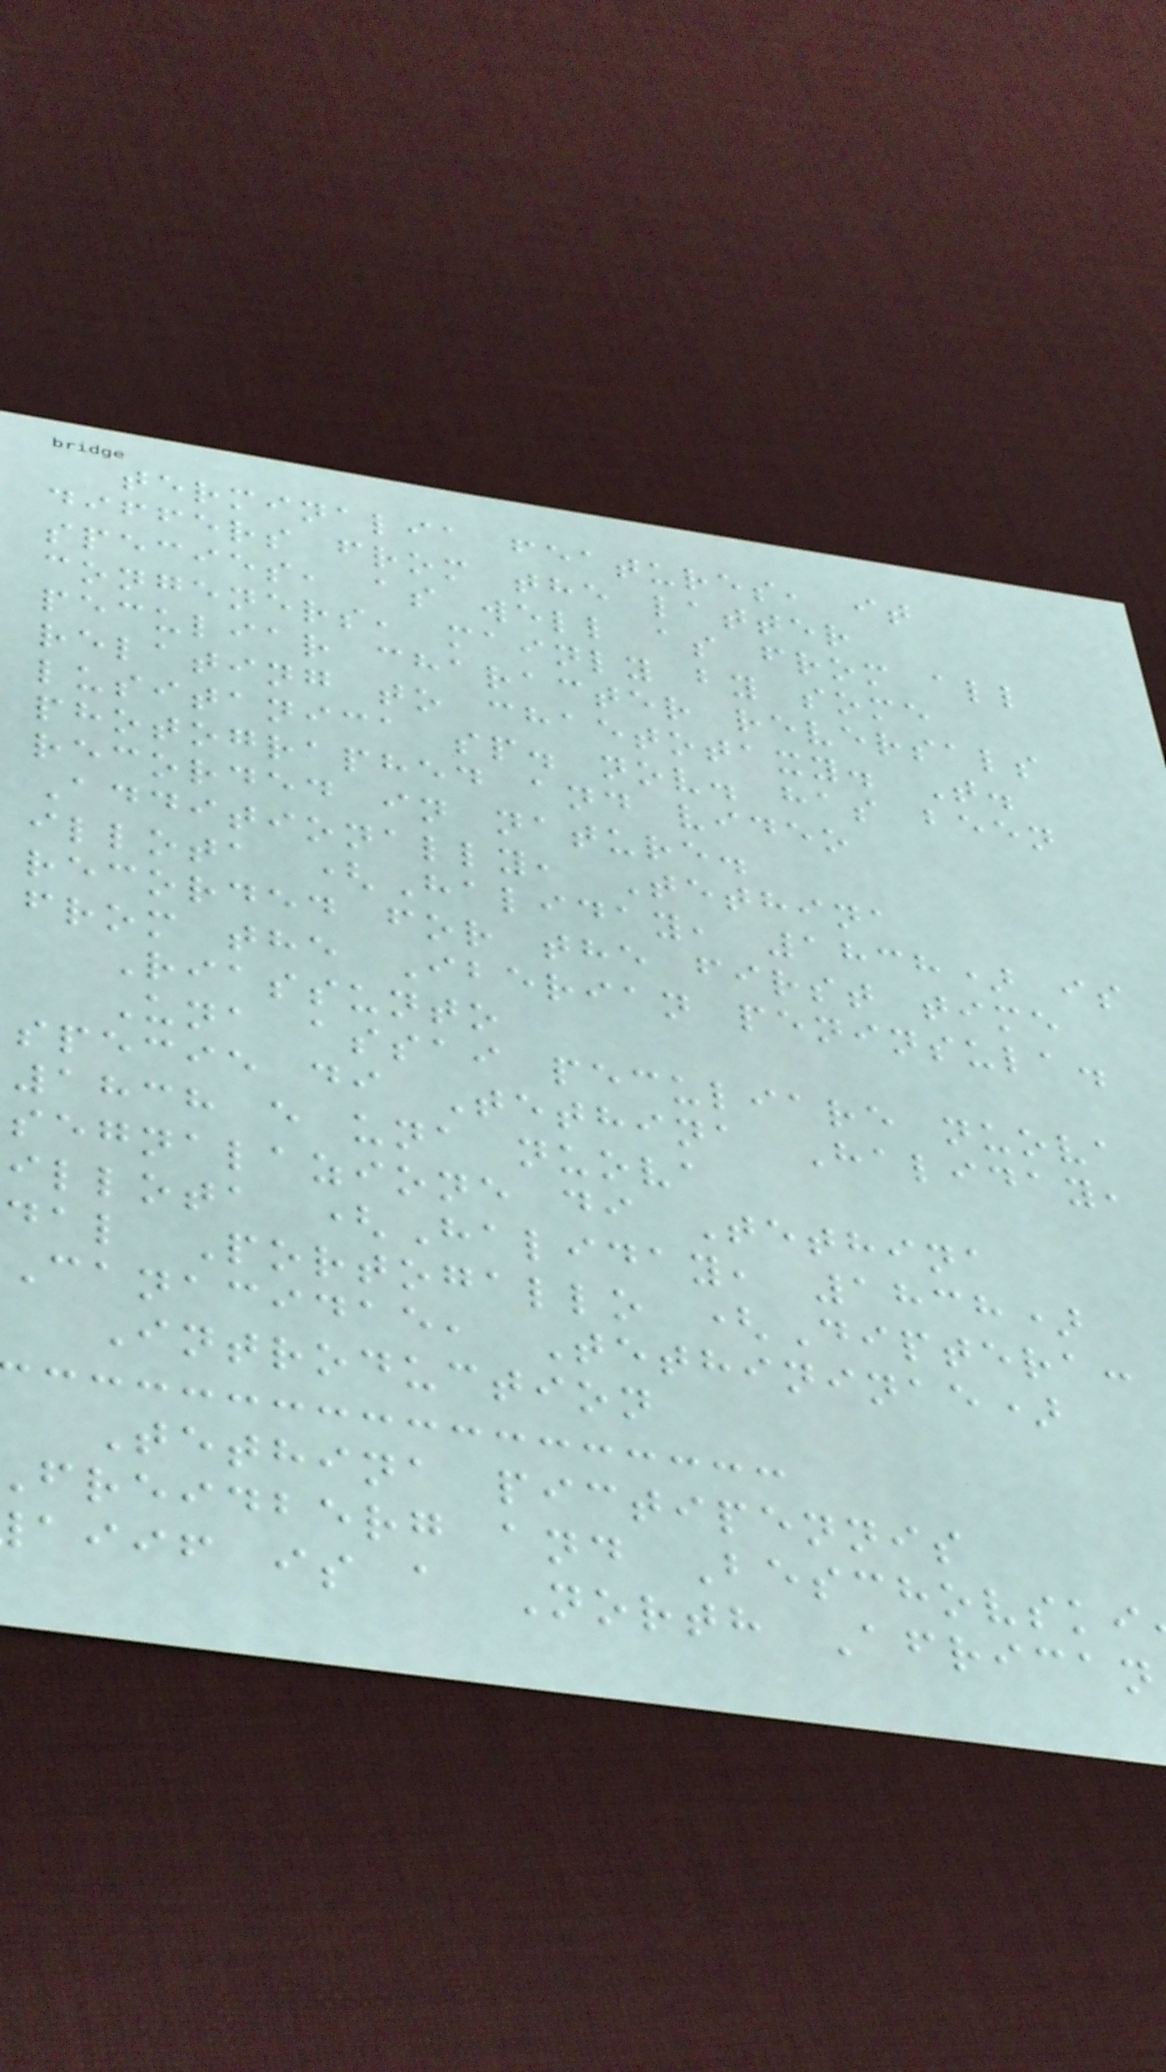terminalia features, it
differs from the latter
species, as well as from all
congeners, mainly by some
peculiar character reversals
relating to chaetotaxy. T.
lusitanica sp. nov. has been
photographed and video
recorded in nature.
Additionally, Tethina
illota (Haliday, 1838) is
recorded for the first time
from the Iberian peninsula.
Riassunto
Una assai peculiare nuova
specie di Tethina Haliday,
1838 e una nuova
segnalazione di Tethina
illota (Haliday, 1838)
dal Portogallo (Diptera:
Canacidae, Tethininae)
Introduction
Tethina pictipennis
freidberg and Beschovski
aiif is a North African
